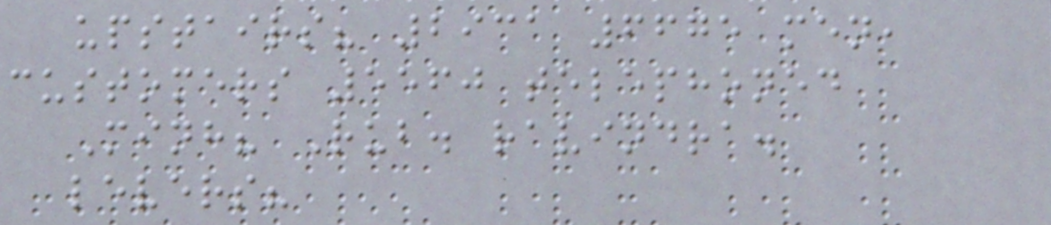upstairs? 2931 6675 men,
customers 5560 telephoned
Minh? Rub. ravindra.
levers?
